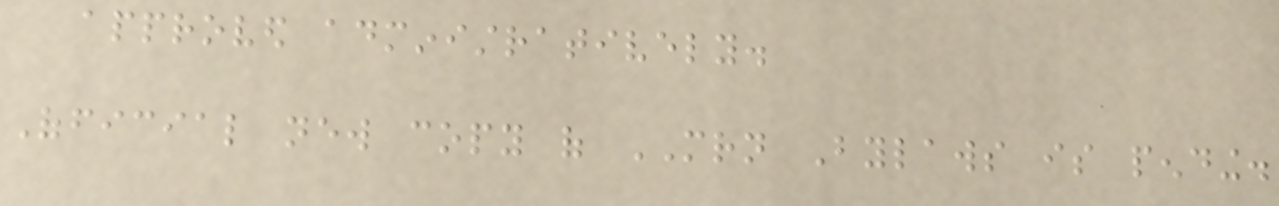approved administratively.
Official new copy of MRN Bylaws is pending.
